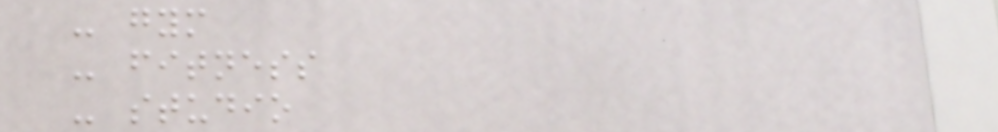- gym
- fitness
- studio
